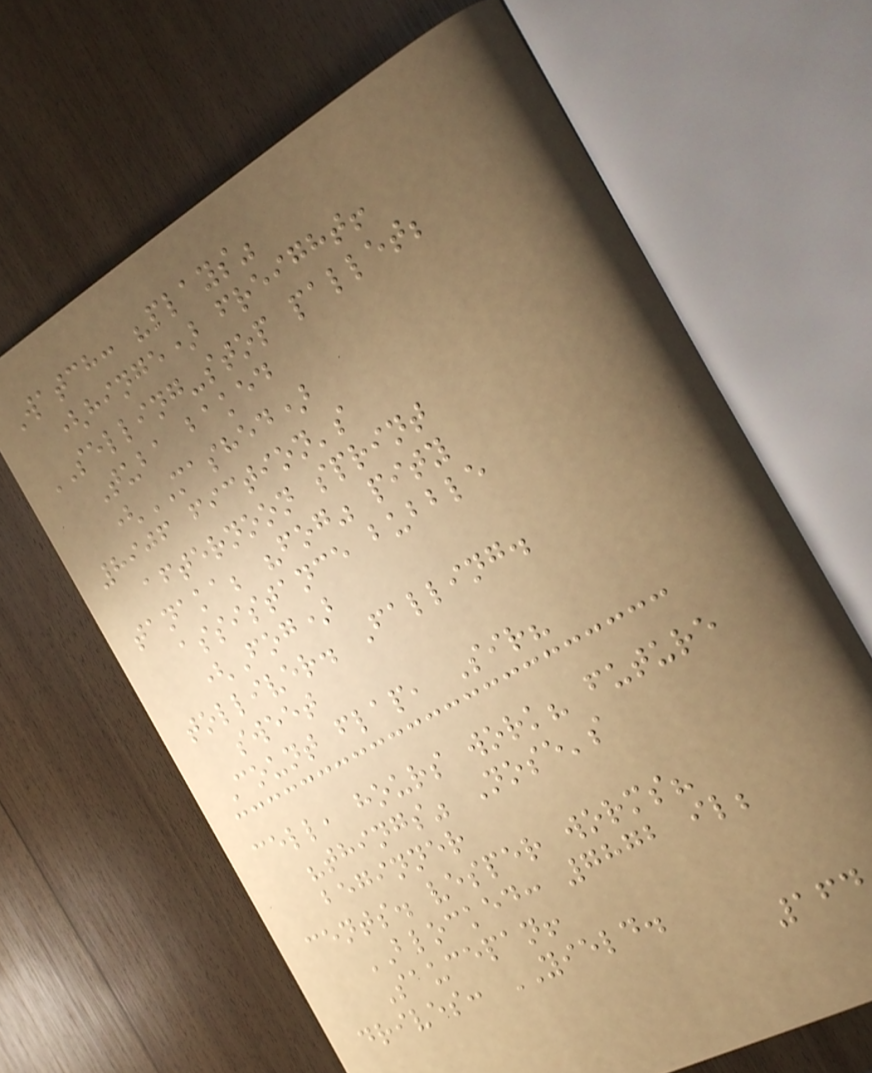Watch: "plays"
(hinge) freight!
SELLING-stop pallet;
Tuba baked
(MASHED)
8906 fiction's
afternoon sprint
tanaka; "fog" pity
assistance bubble
(Fog)
tolliver. Falling.
sweet
Count flap, Sir?
cell, hours work? future
"things" Nose's
beginner
cents. vesper worms?
BLOCKED: 7872 il;
Saucepan!
drives: YIELD.
164
